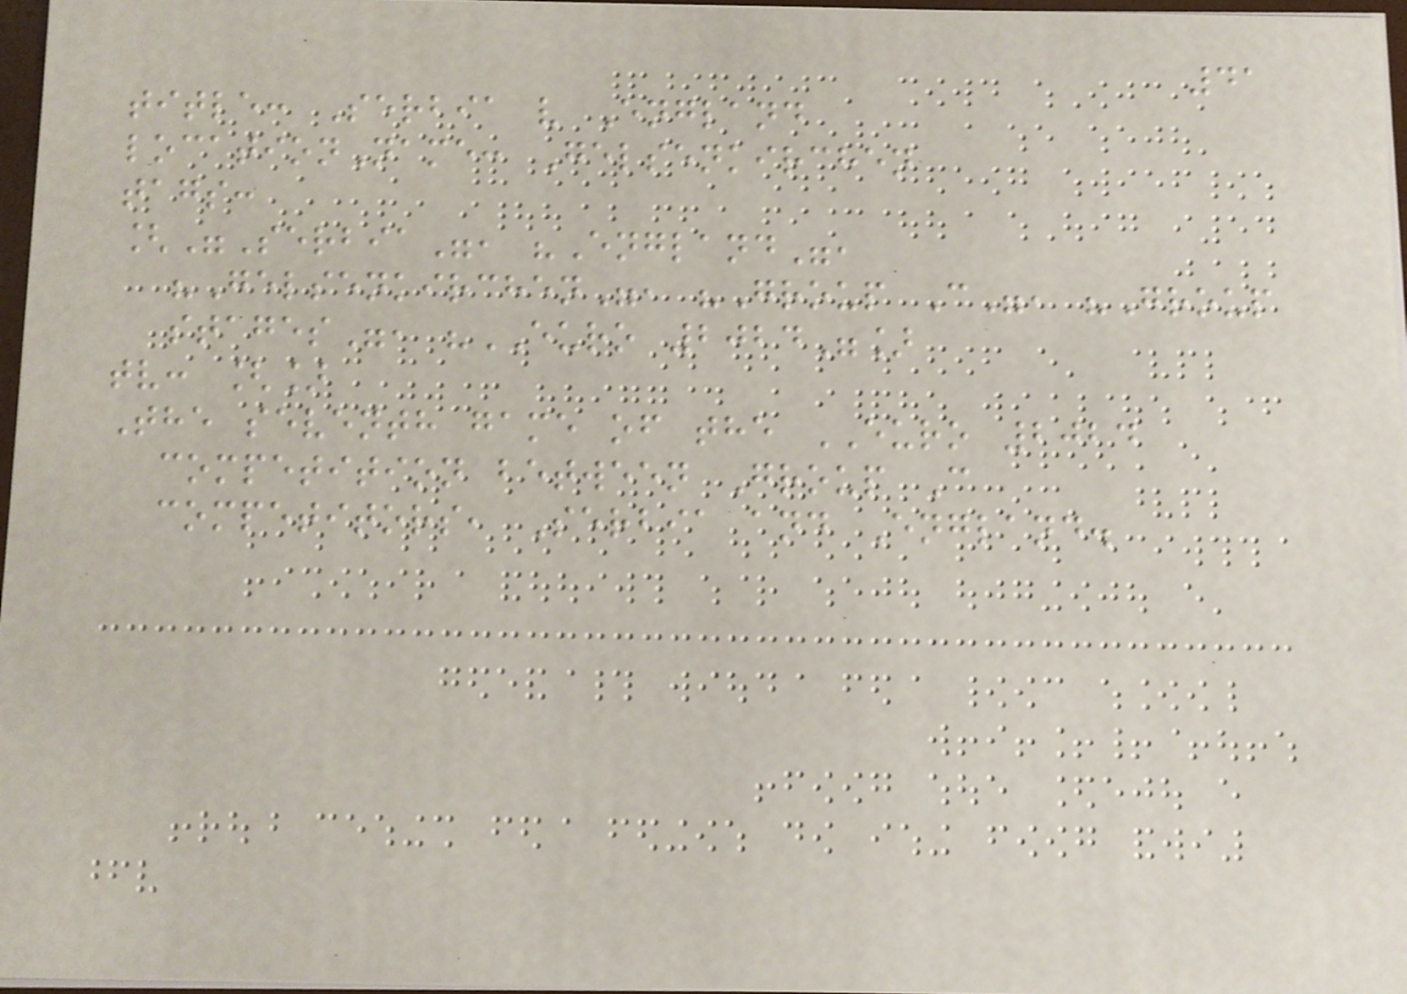41
title: Serbia v England
locationName: Gelsenkirchen
tags:
["Serbia", "England",
"Gelsenkirchen", "Group C", "Group
stages", "EURO 2024"]
tv: []
The seventh game of the EURO 2024
competition between Group C
competitors, Serbia and England.
